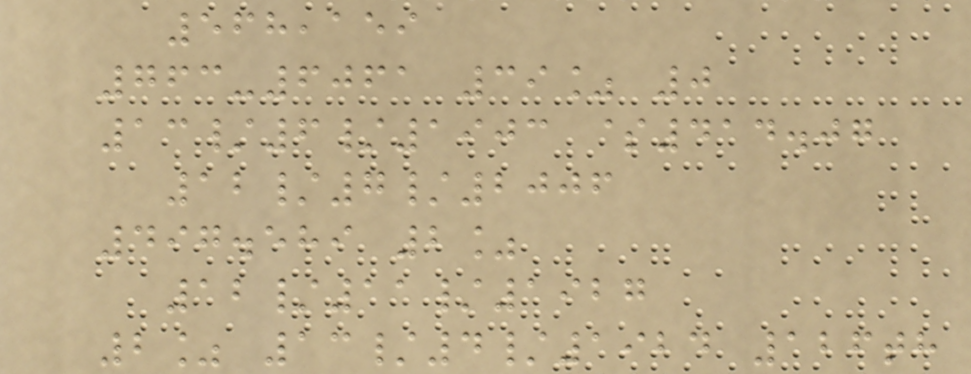568,159
763-6061 39% 0
13/6/1903 $414.07
12/7/2006
497.589 2%
12/11/1927
2% 13/4/1924 126th
